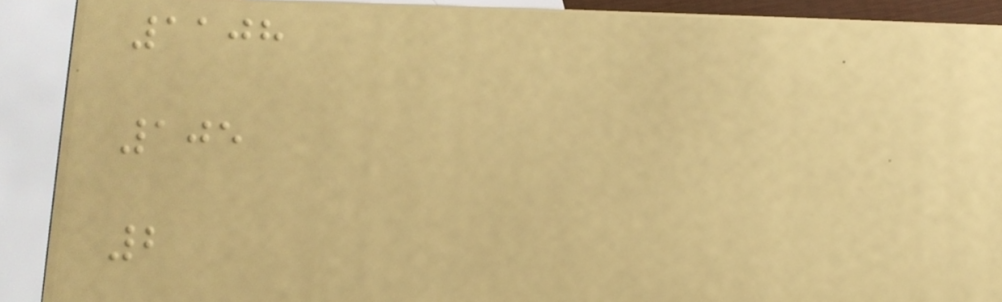1108
105
2
